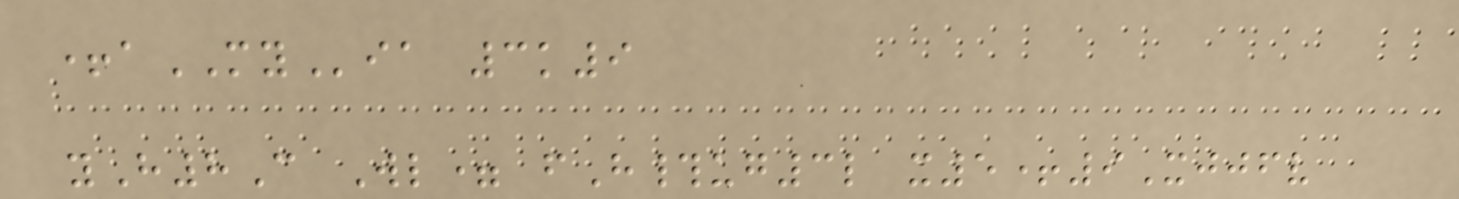+aMYia 3k9
yH8C Wl= fH#ug3l x5+9Xjjfv
